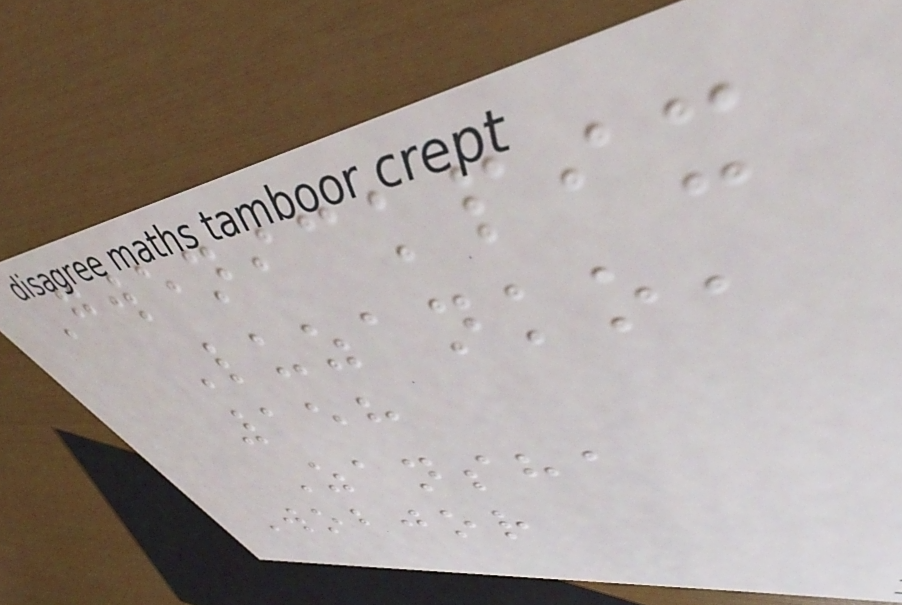Gwenickpix
Luzanko,
158
Zansha
Wobjor
